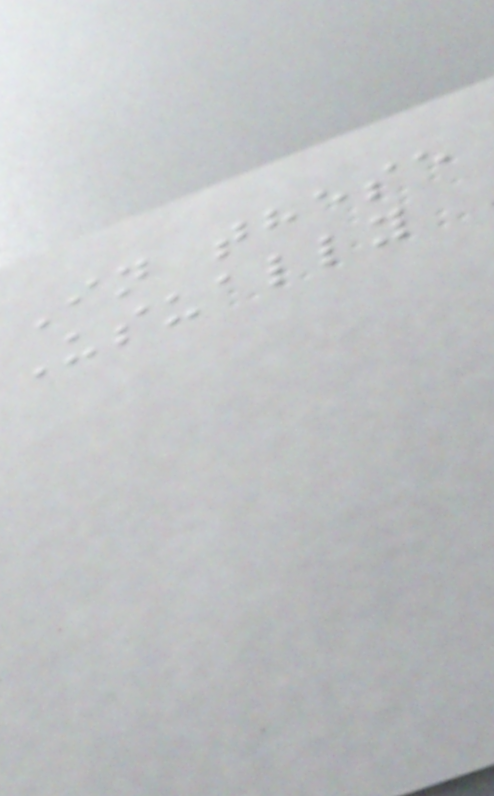In these
Usually
